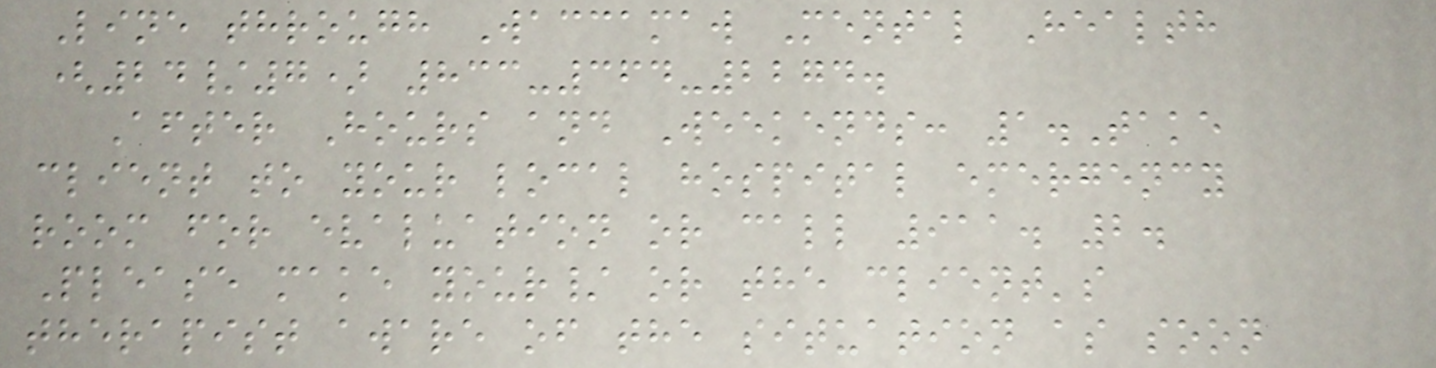Line through Waccamaw Mental Health
(24/7) 833-364-2274.
After Hours and Weekends: 1.Take
client to your local hospital emergency
room for evaluation or call 911. 2.
Please make your/ or the client's
therapist aware of the situation as soon
